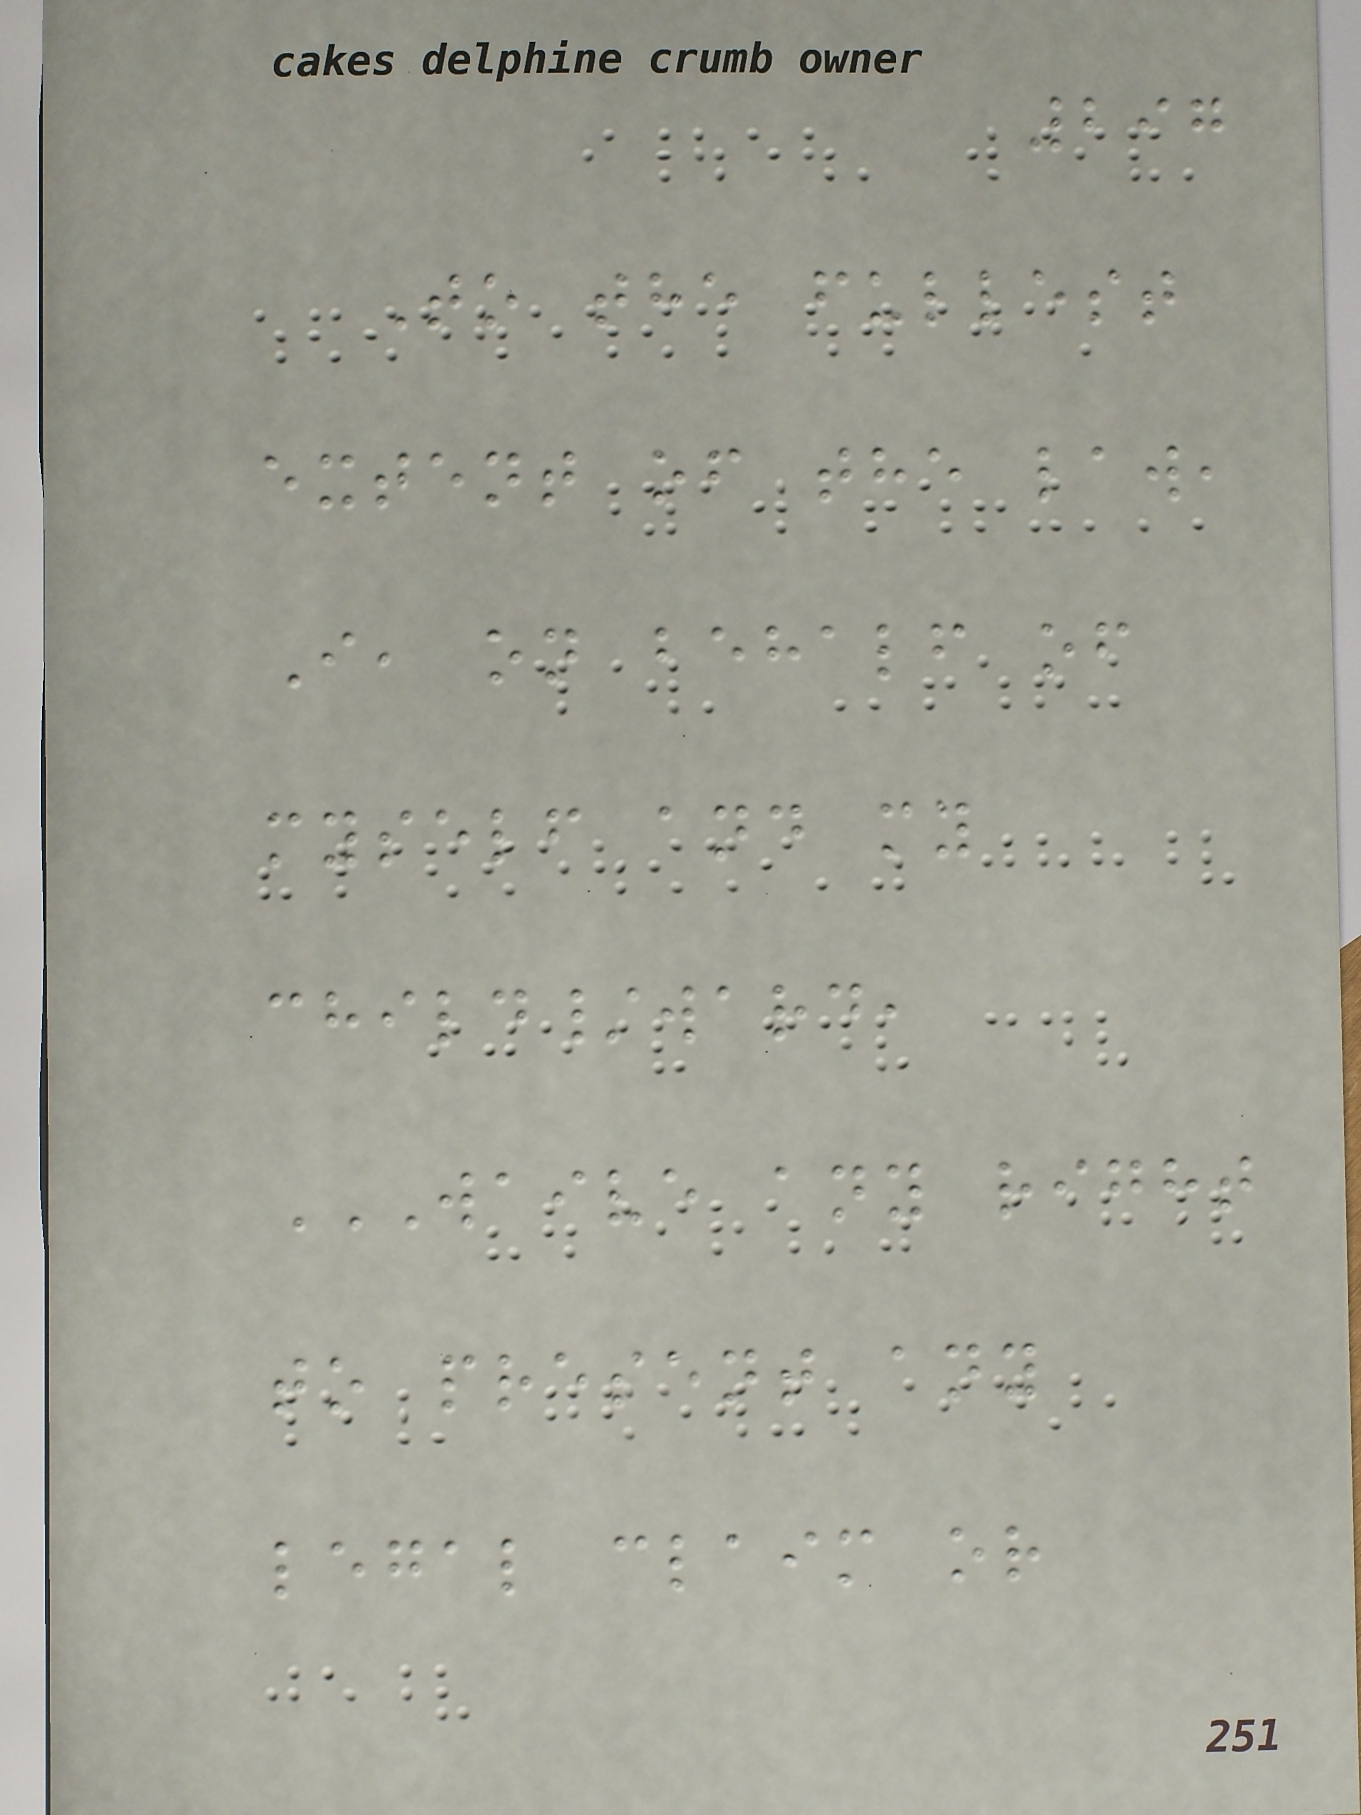297
To the fullest
extent of the law,
I, on behalf of
myself and my
child/ward,
WAIVE ANY RIGHT
TO PRESENT ANY
LEGAL CLAIM OR
